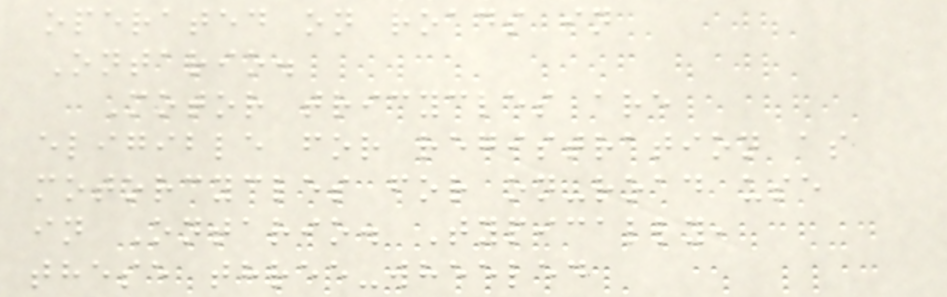operated on roads in
Ontario.
Motor tricycles are
eligible for registration as
motorcycles for on-road use
in Ontario. Typically,
these three-wheeled
